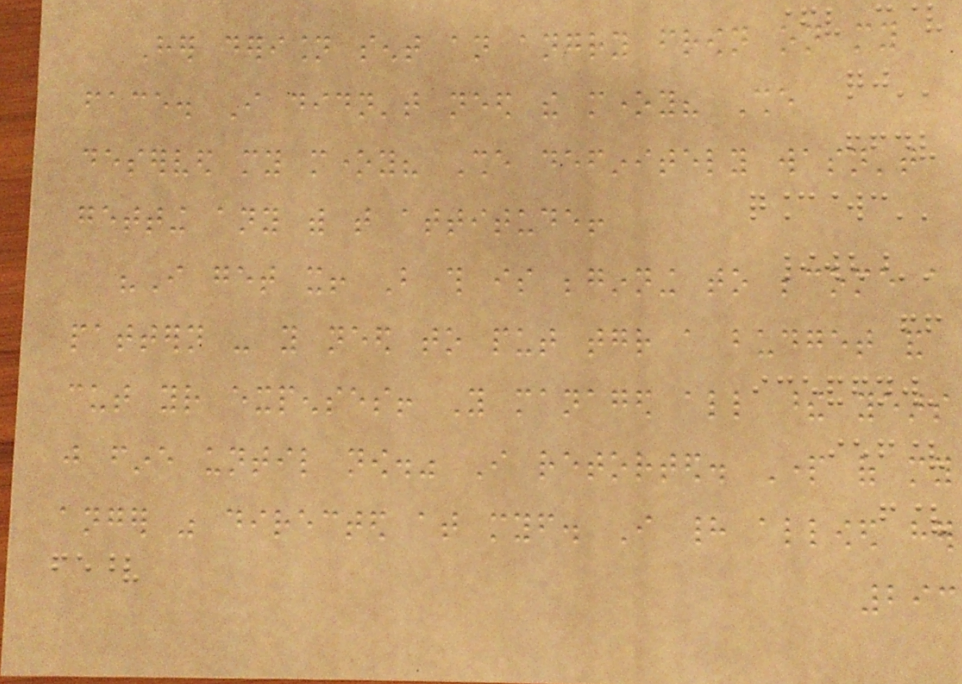Her derision sent an angry frown on my
face. I didn't need the money? She
deserved my money? She definitely wasn't
getting any with that attitude!
"I get it! But this is beginning to become a
pattern - you need to put together a budget and
cut your expenses! You managed all these years
just fine until now." I retorted. Part of my
anger was directed at myself. I had allowed her
293
